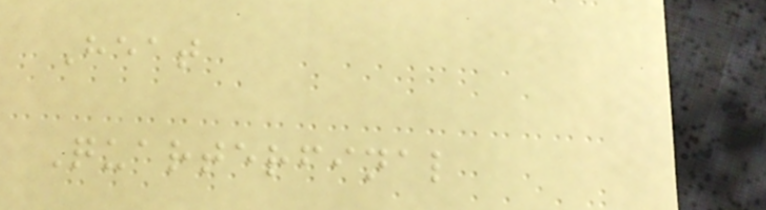Heat
Quarterfinal
